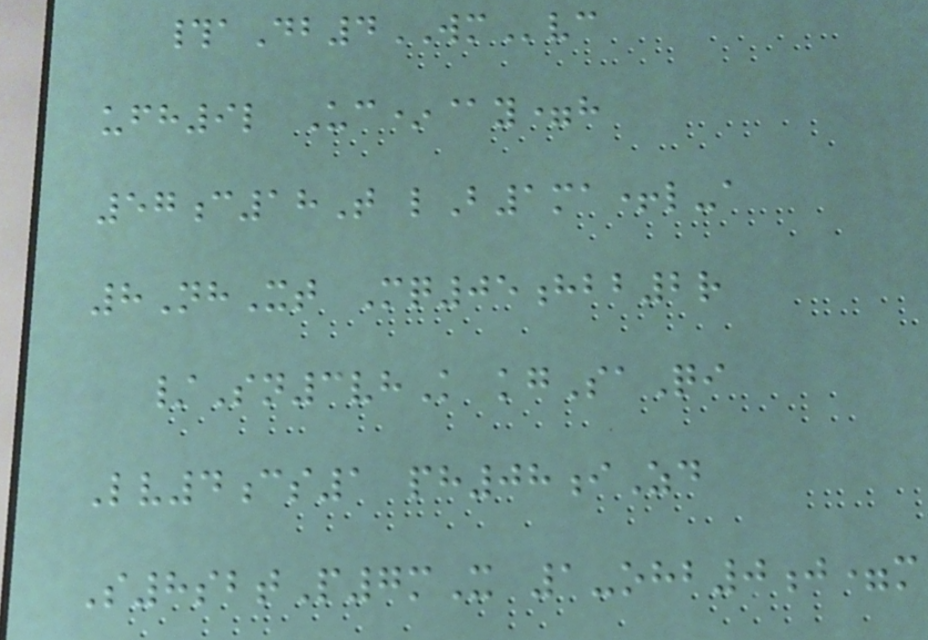#aDb4WMvc
ufh9l Uc*@y=h
57c18T lB1ma+l-a
8NhXt Mq05hbb2r
/Sn3vhK kgSaQi
Lv4cs1 ph08iZd
S8sbtP7mX 1-ohb0j=m
